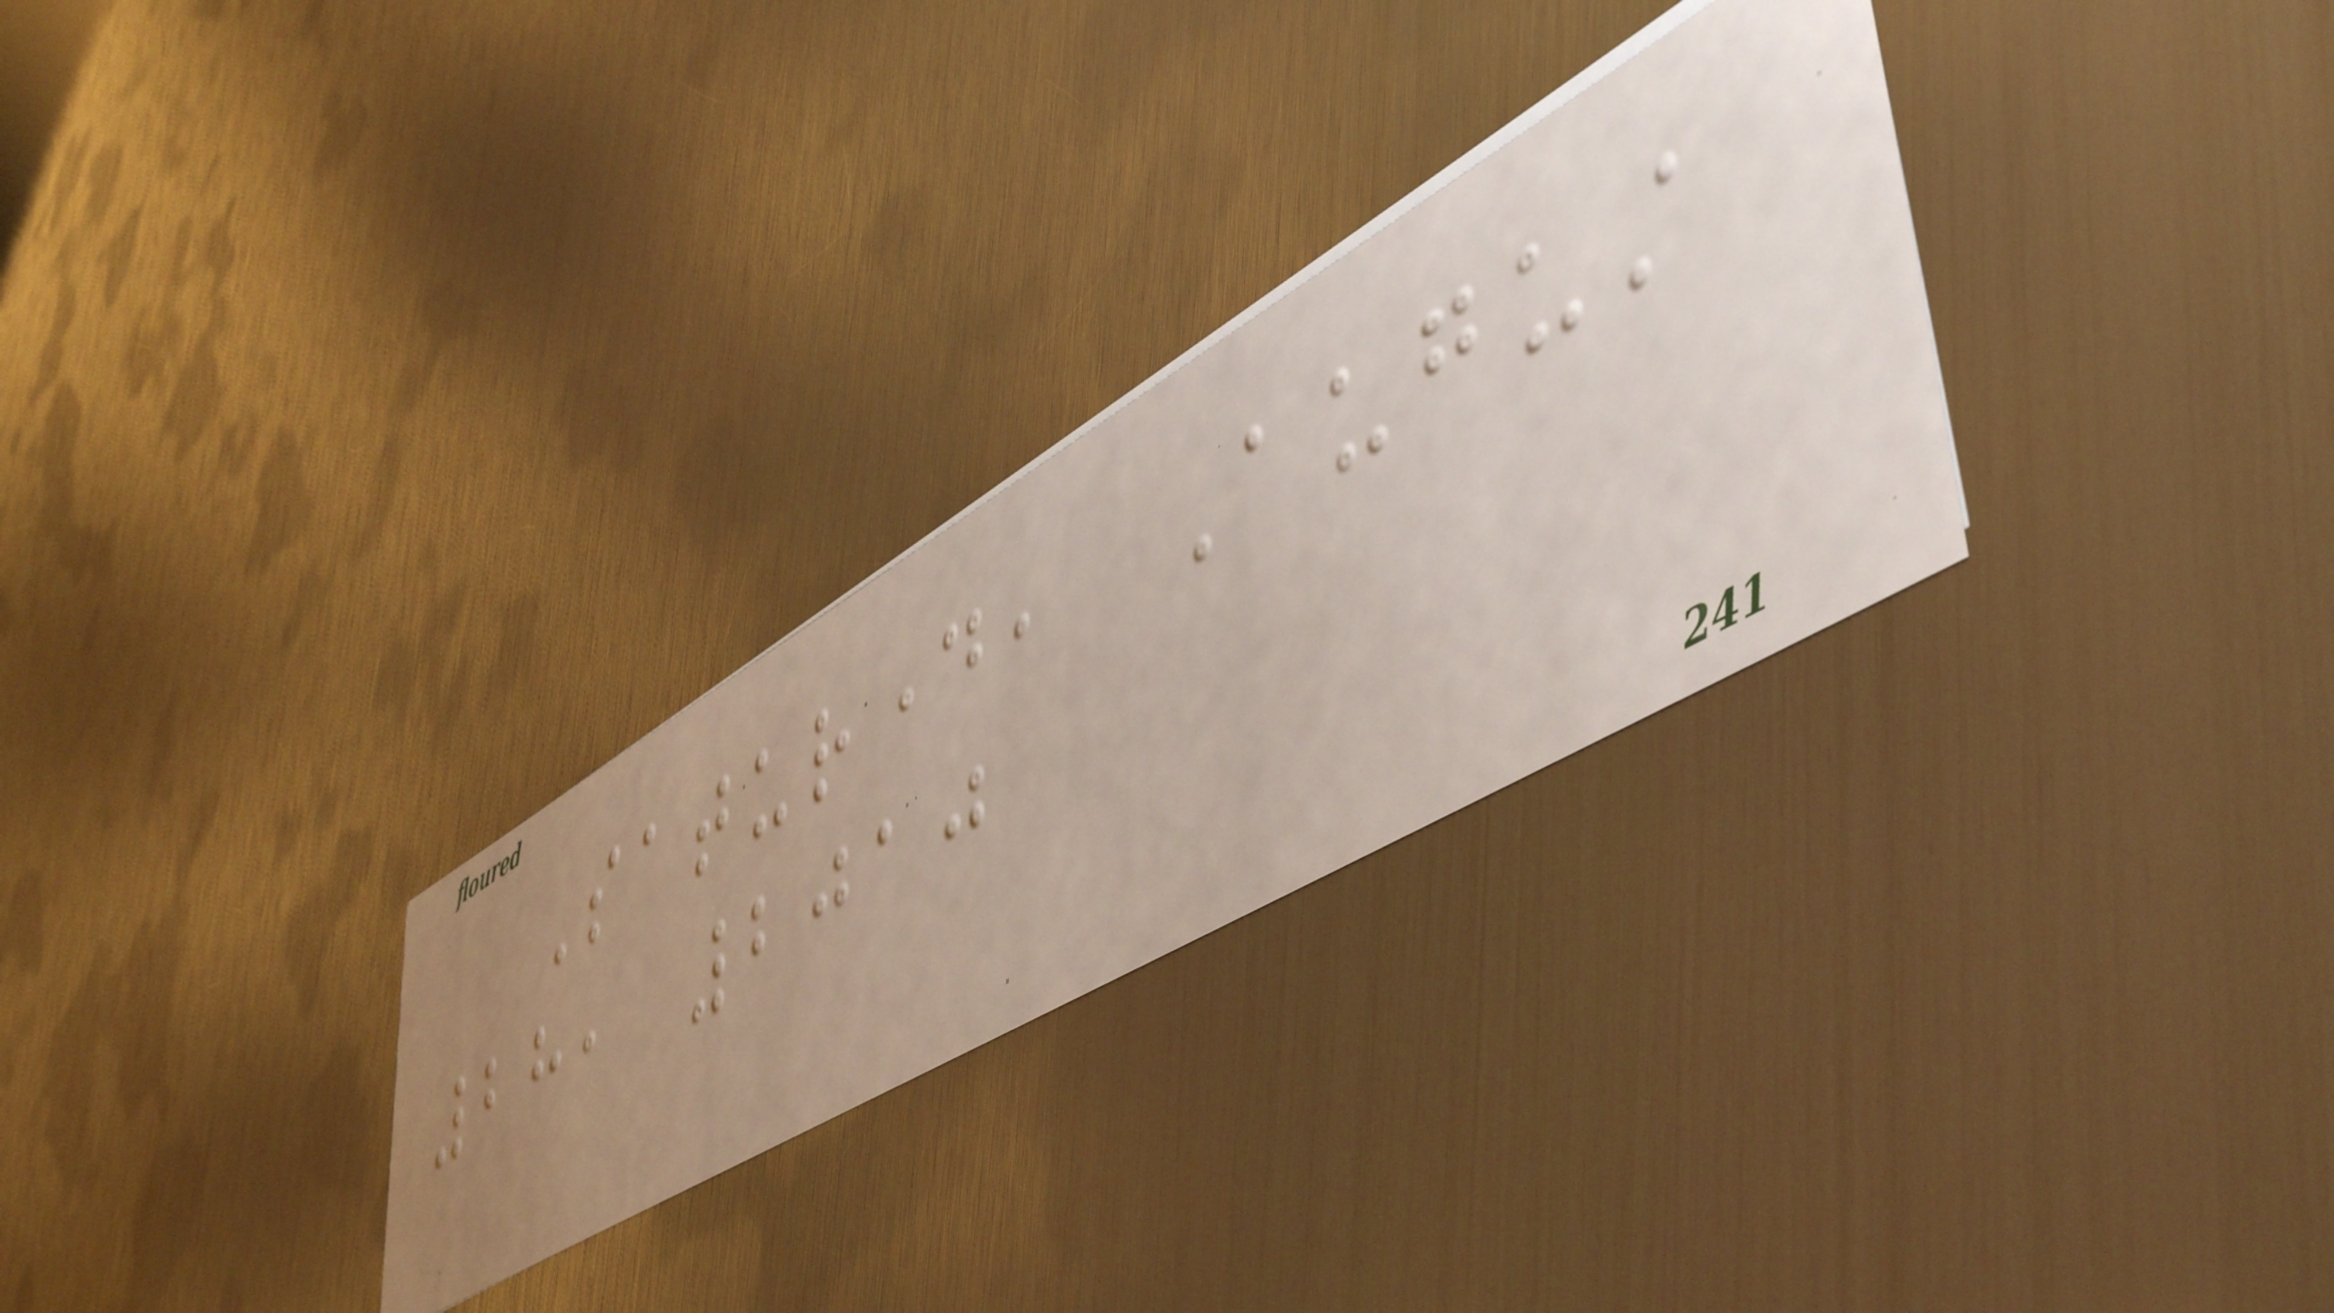Saturday, August
28, 2010
